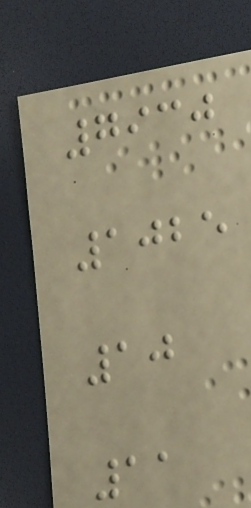7930
1025
10
11
